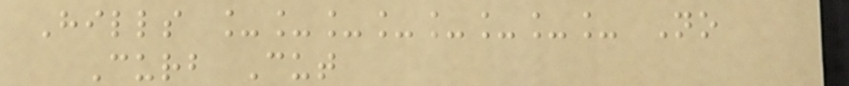Hills ________ No
Curb Cut
